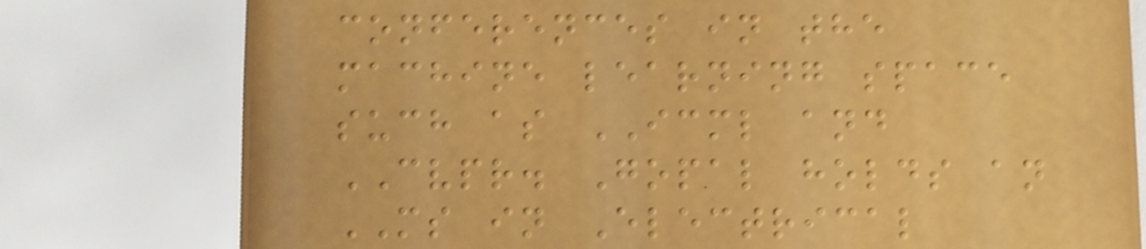conferences in the
machine learning space
such as ICML and
CVPR. Gopal holds an
MS in Electrical
